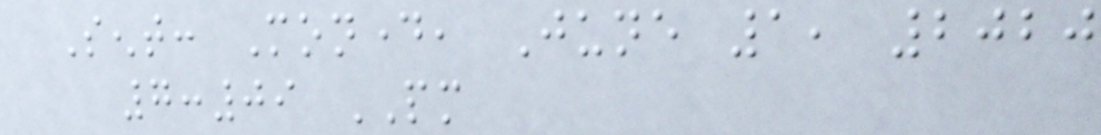Sent: Monday, June 1, 2020
7:09 PM
